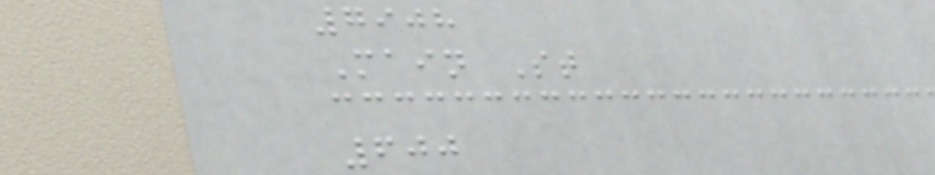7908
Main St
600
